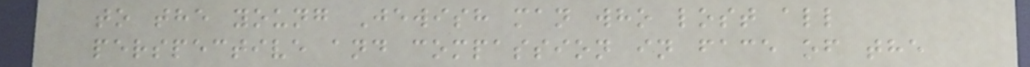to the young Jewish man who lost all
perspective and compassion in face of the
